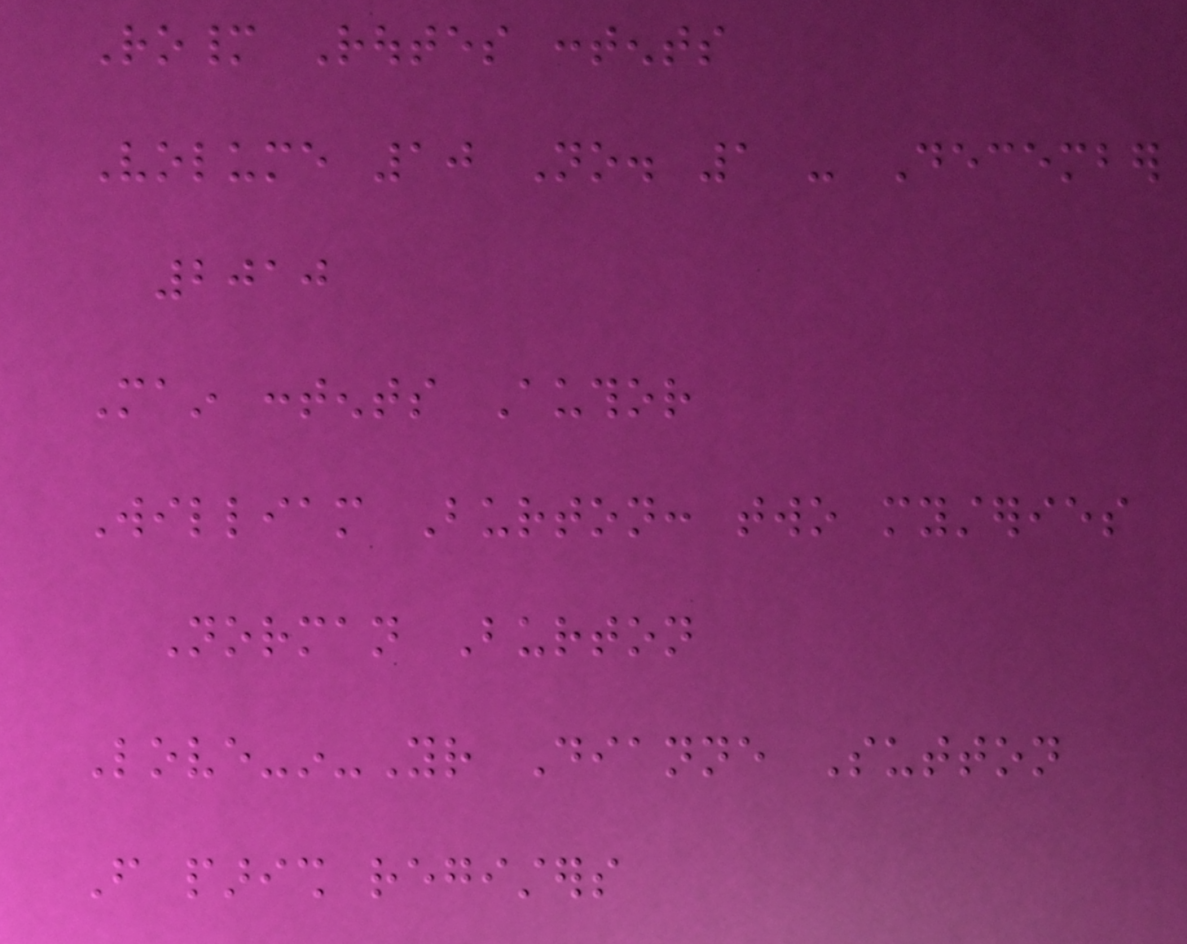Romany Routes contents
Volume 10 No. 1 - December
2010
Main contents Author
William Burton: two mysteries
Norman Burton
Love-in-Your Dianne Sutton
From parish registers
